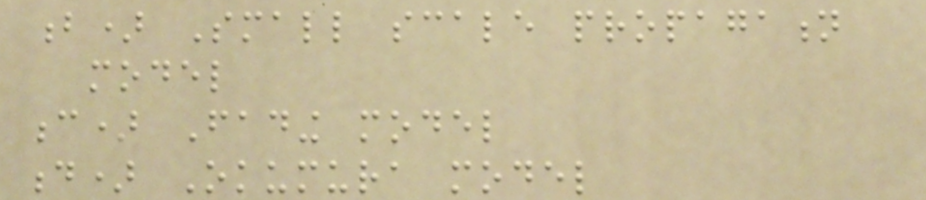b) Small scale propagation
model
c) Fading model
d) Okumura model
